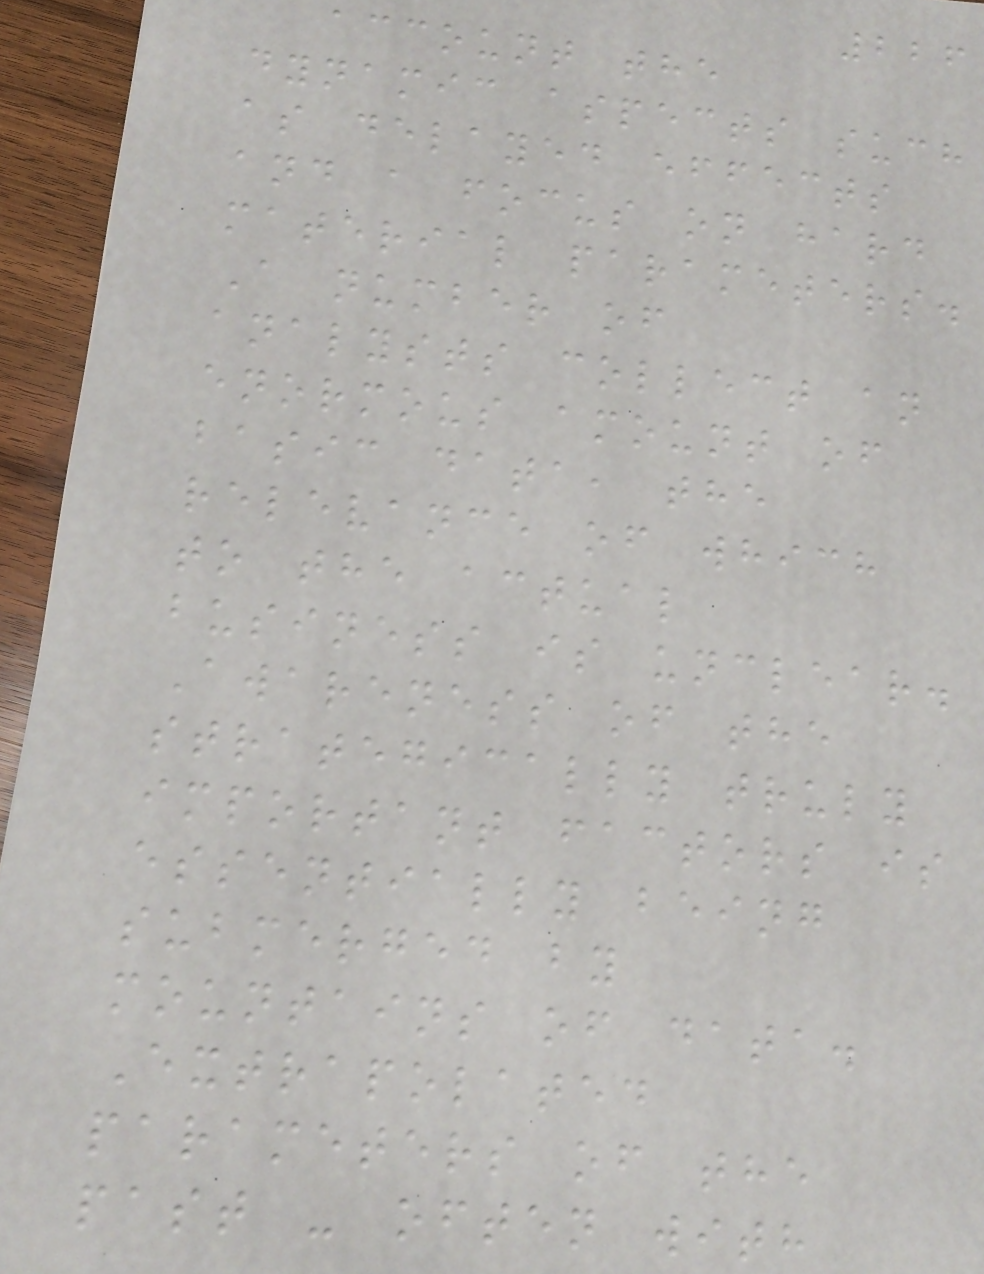226
account the
dynamic aspects such
as delayed effects
and a focus on hard
material parameters.
A number of
analysts collect an
enormous amount of
basic data, the
relevance of which
to the actual
business is unclear.
Awareness of the
strategically truly
important factors is
essentially being
submerged by
mountains of data.
Extrapolated
parameters of the
past - often with
